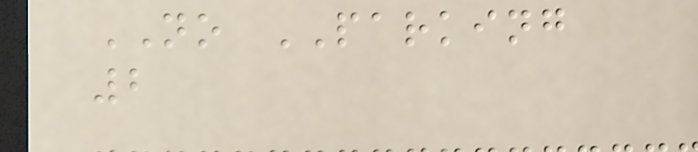NO PARKING
2
